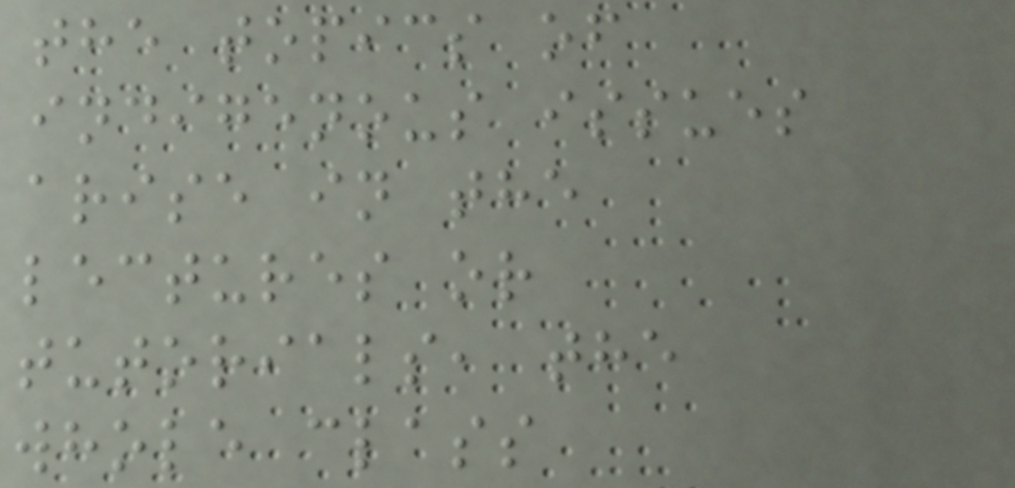the topics of
indigenous issues
arise in the
lectures or
tutorials, the
whole class
